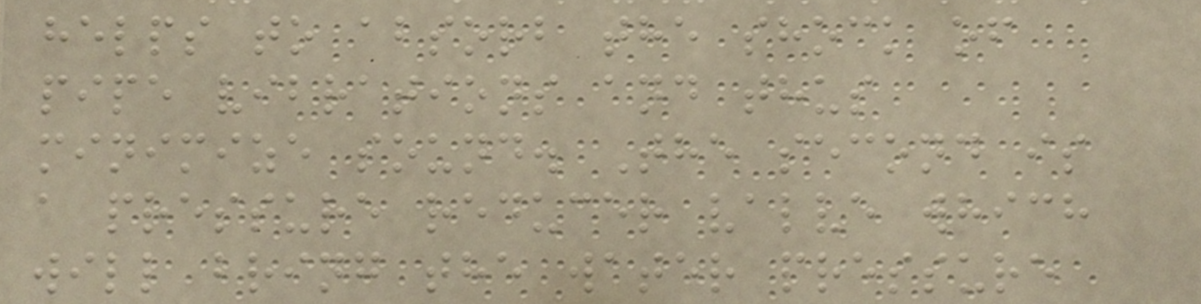helps to absorb the shock of
pipe vibrations and thus
minimize sound. The second is
a pressure reducer valve which
will bring the water pressure
